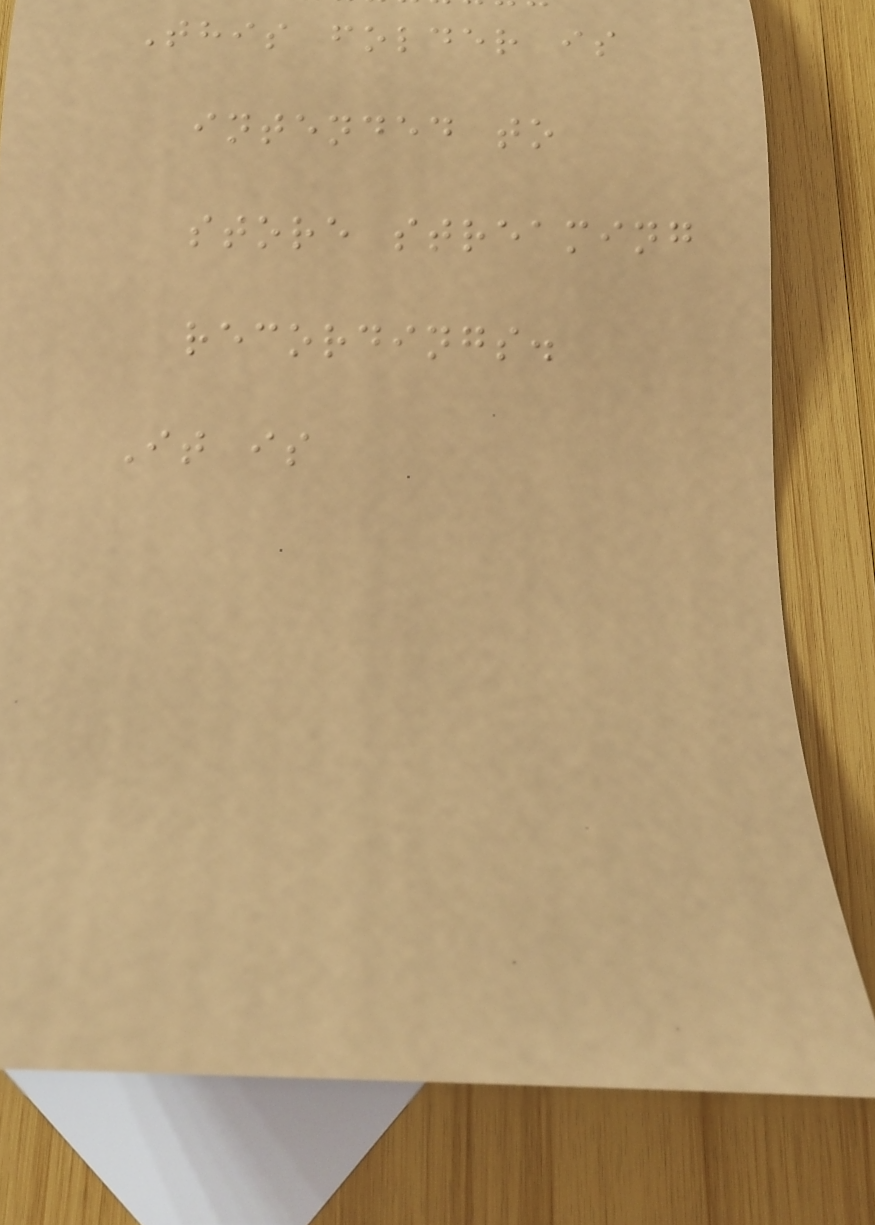This folder is
intended to
store streaming
recordings.
It is
